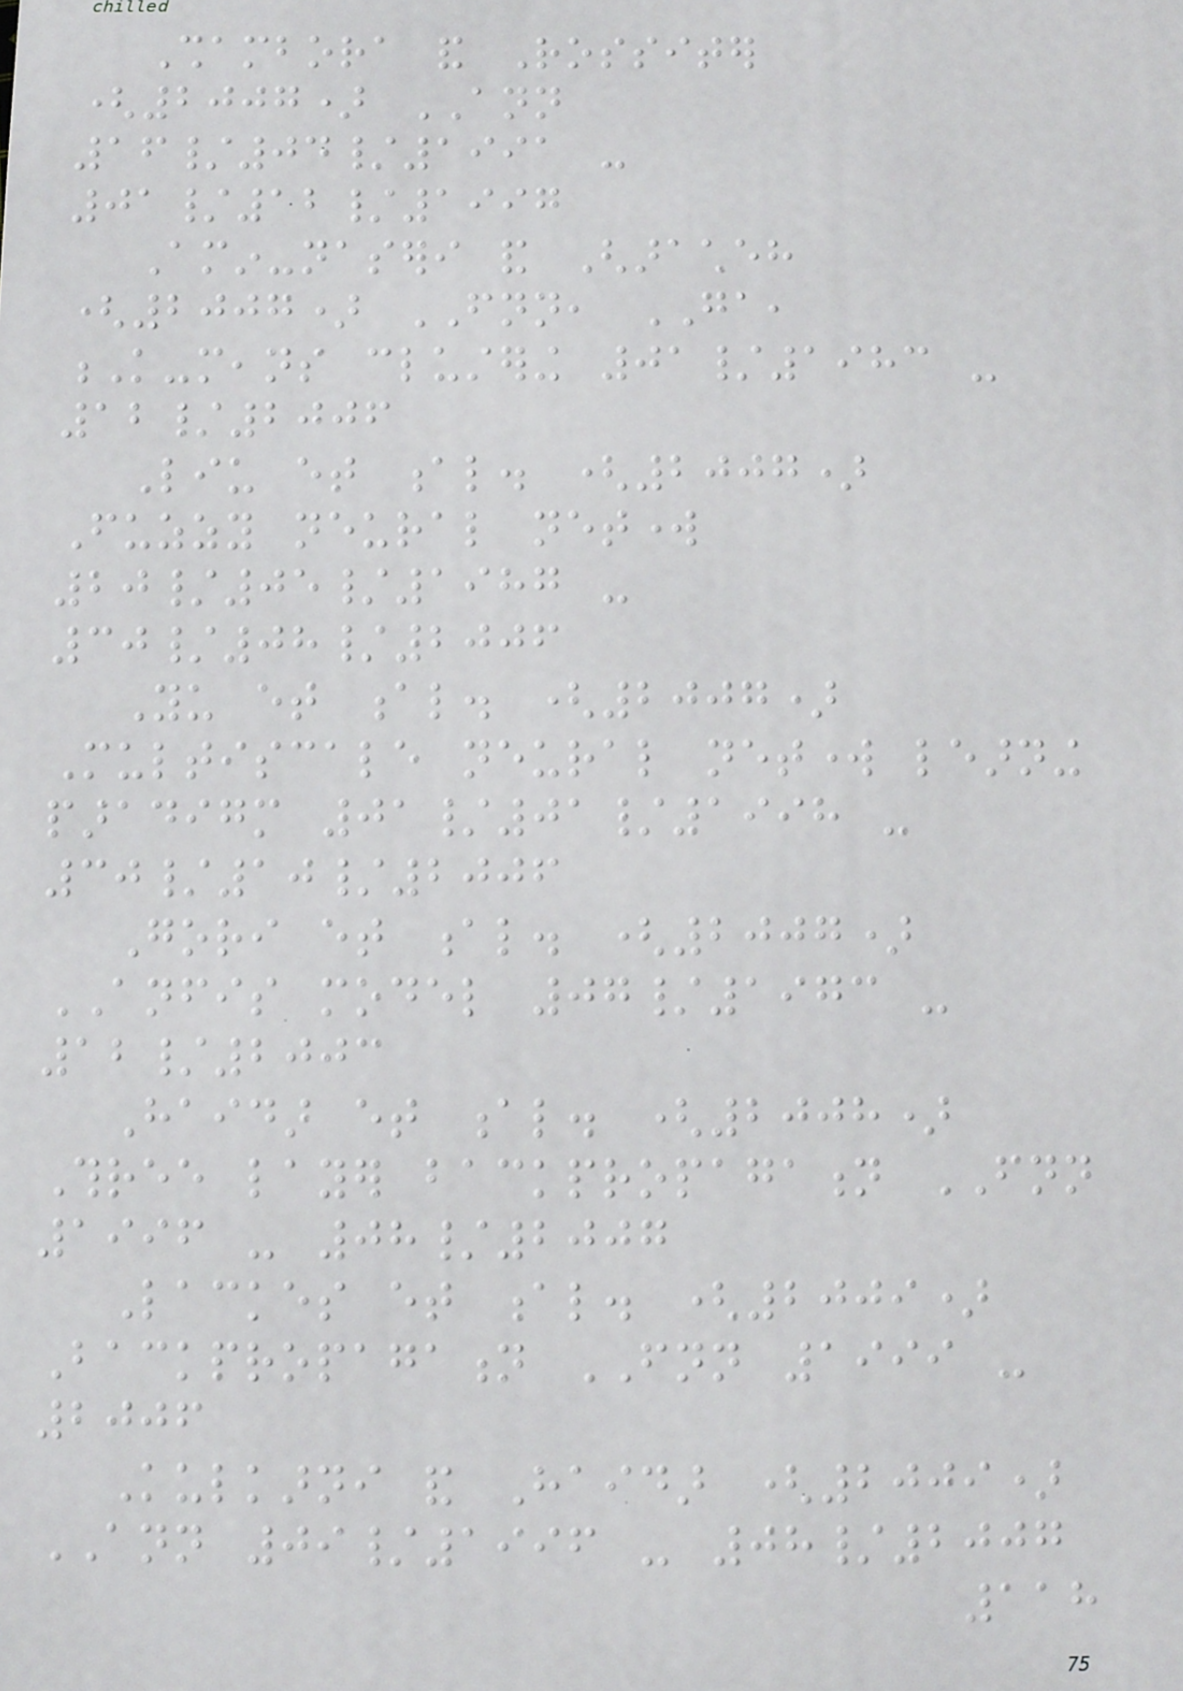Shambora and Rossiter
(2007) ANN
16/04/1991 -
01/12/1997
Amin-naseri and Gharacheh
(2007) FNN, GA,
K-means clustering 01/1983 -
12/2006
Liu et al. (2007)
Fuzzy neural network
20/05/1987 -
30/08/2006
Yu et al. (2007)
Multiscale neural network learning
paradigm 01/01/1998 -
30/10/2006
Gori et al. (2007)
ANFIS model 07/1973 -
12/2003
Haidar et al. (2008)
Three layer backpropagation FNN
1996 - 08/2007
Lackes et al. (2009)
Backpropagation FNN 1999 -
2006
Kulkarni and Haidar (2009)
ANN 09/1996 - 08/2007
118
